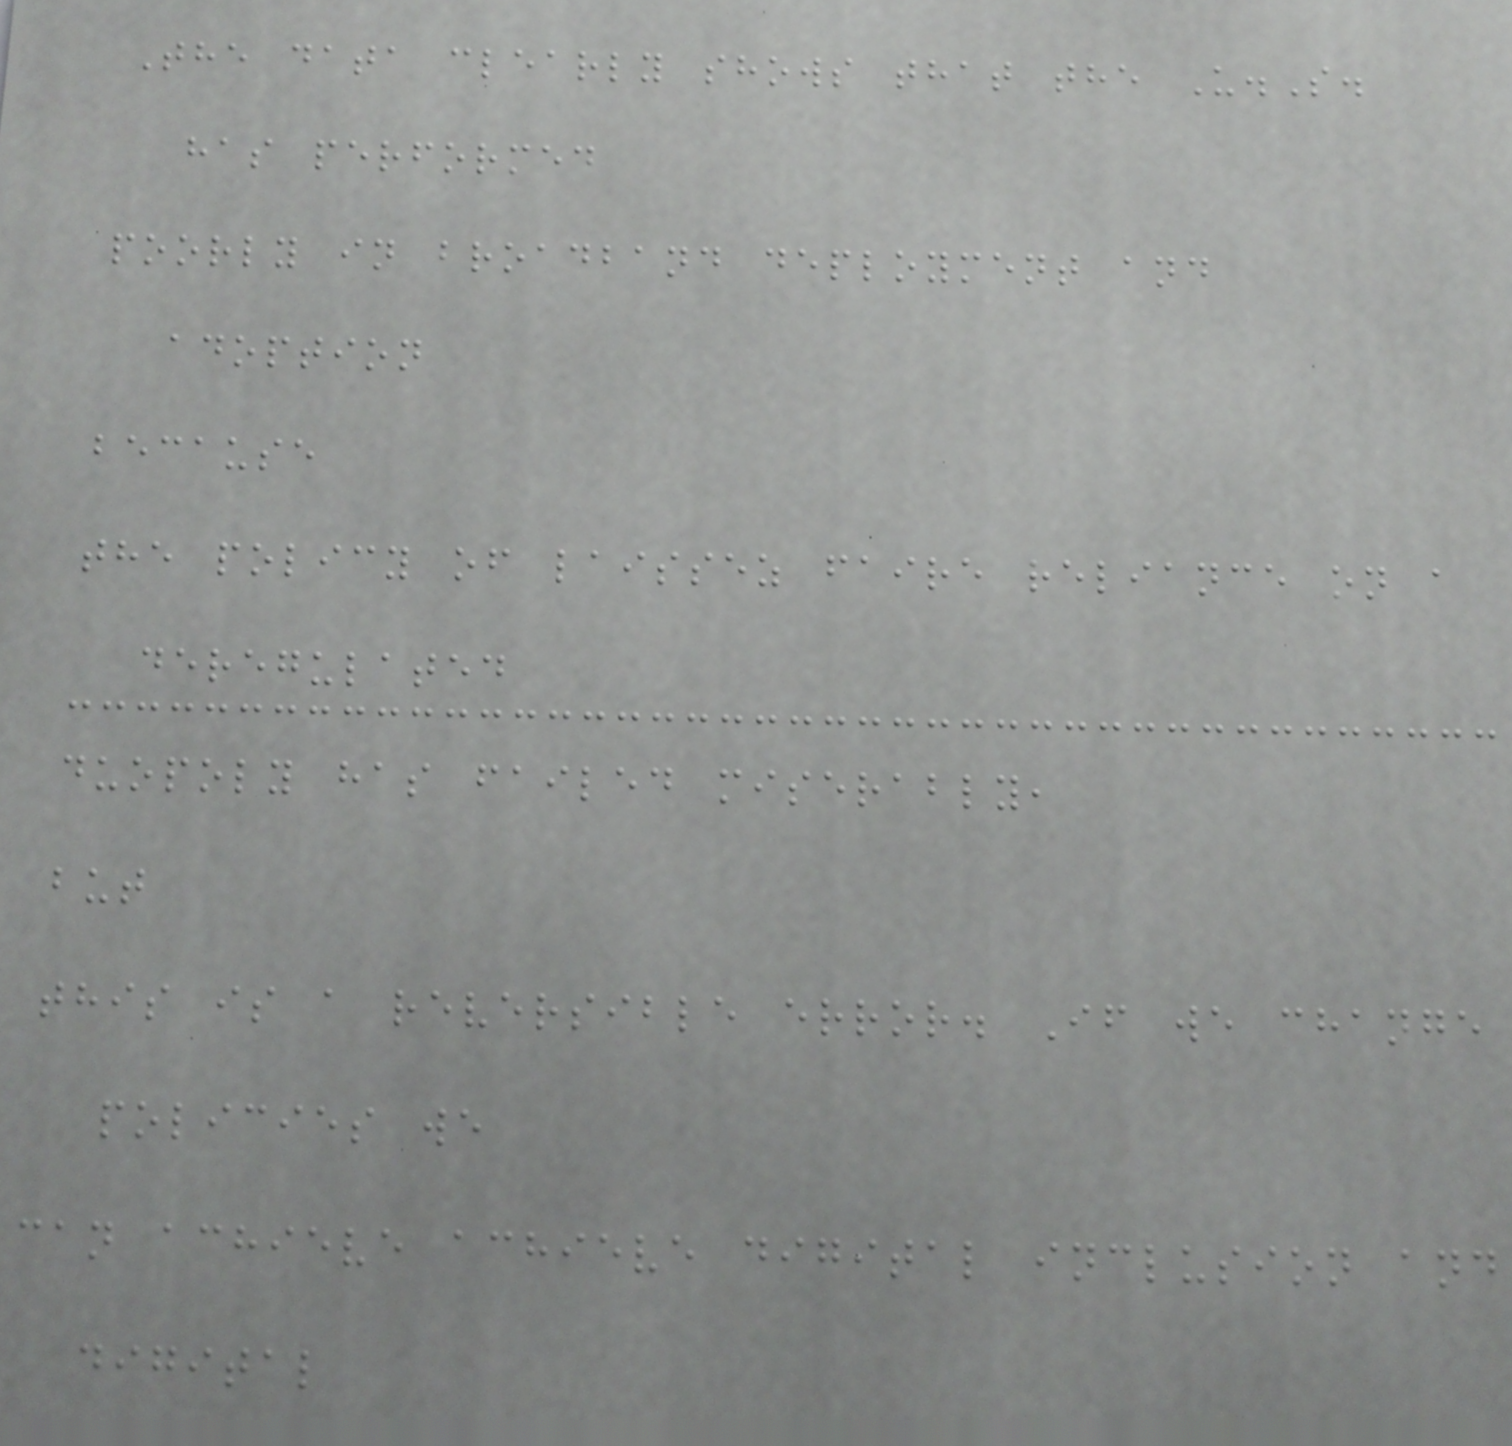The data clearly shows that the U.S.
has performed
poorly in broadband deployment and
adoption
because
the policy of laissez faire reliance on a
deregulated
duopoly has failed miserably,
but
this is a reversible error. If we change
policies we
can achieve achieve digital inclusion and
digital
